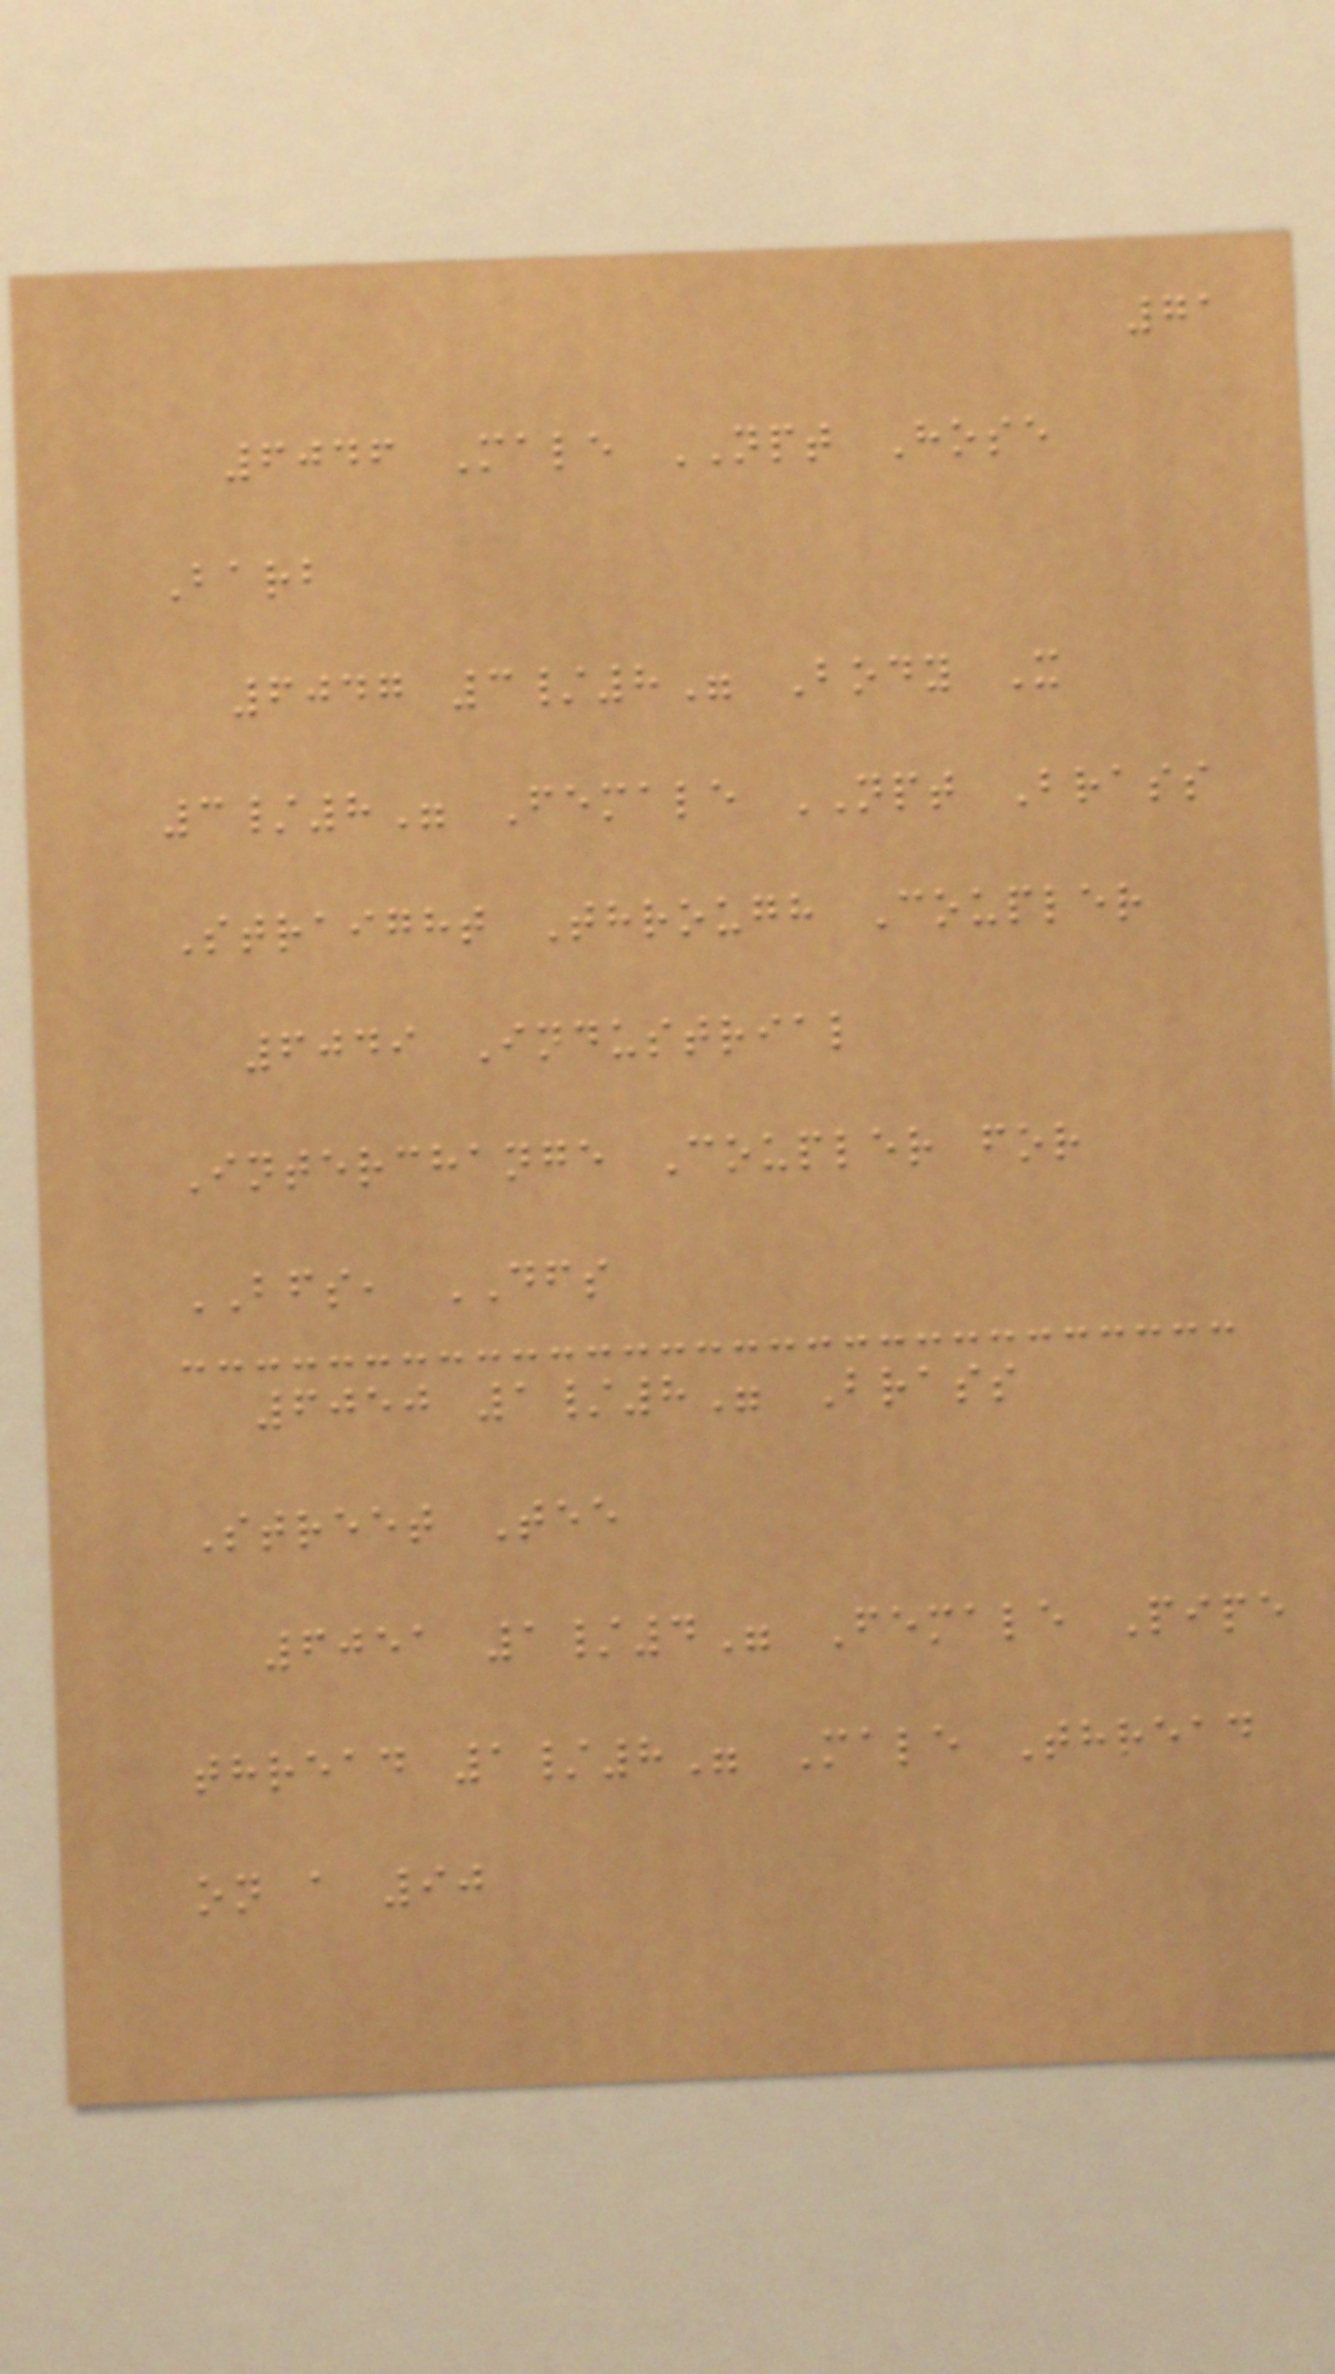71
6046 Male NPT Hose
Barb
6047 3/8" Body X
3/8" Female NPT Brass
Straight Through Coupler
6049 Industrial
Interchange Coupler for
BFS, DFS
6050 1/8" Brass
Street Tee
6051 1/4" Female Pipe
thread 1/8" Male Thread
on a 90
